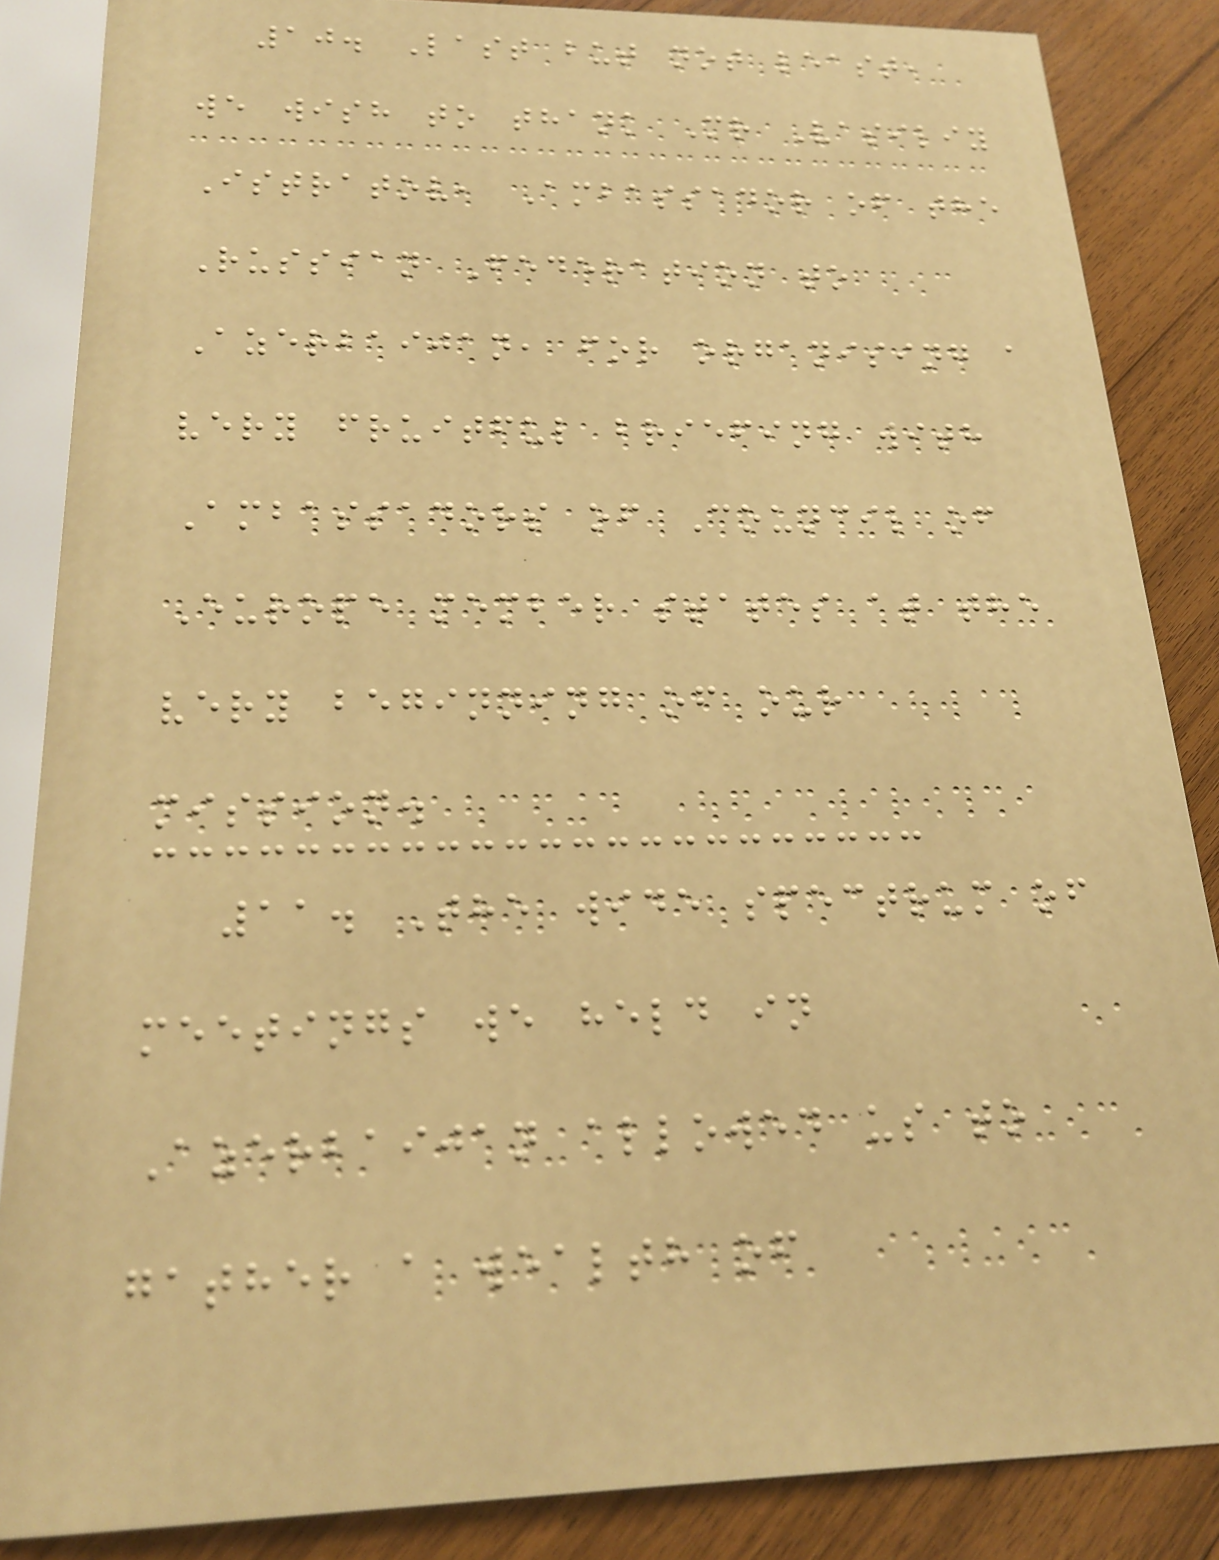10. Last but not least,
we wish to thank Mr Vasiliy
Istratov, Ambassador of the
Russian Federation to
Azerbaijan, for organising a
very fruitful briefing with
Ambassadors of Council of
Europe member states at the
very beginning of our
mission.
11. The wide spectrum of
meetings we held in
Azerbaijan allowed us to
gather a wealth of
